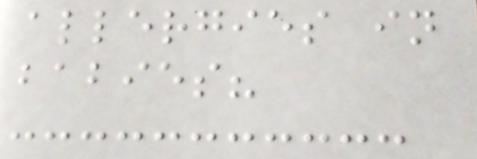allergies in
babies?
